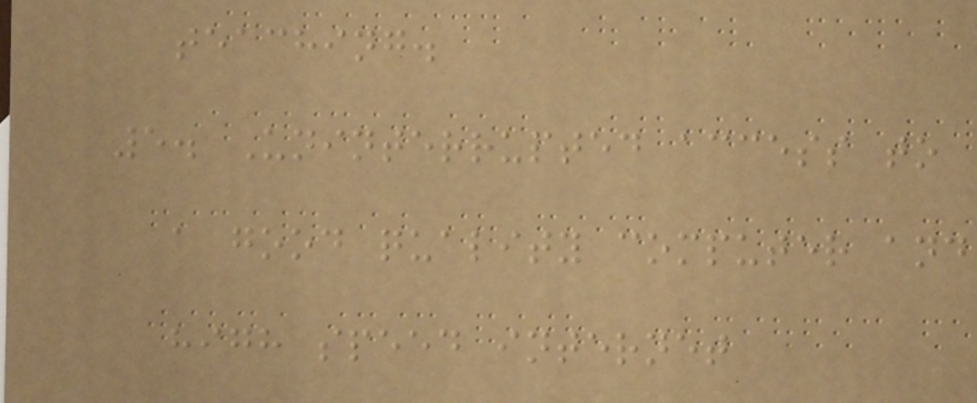teaching.
5. Uninterrupted access to
a good quality computer and
high speed internet
